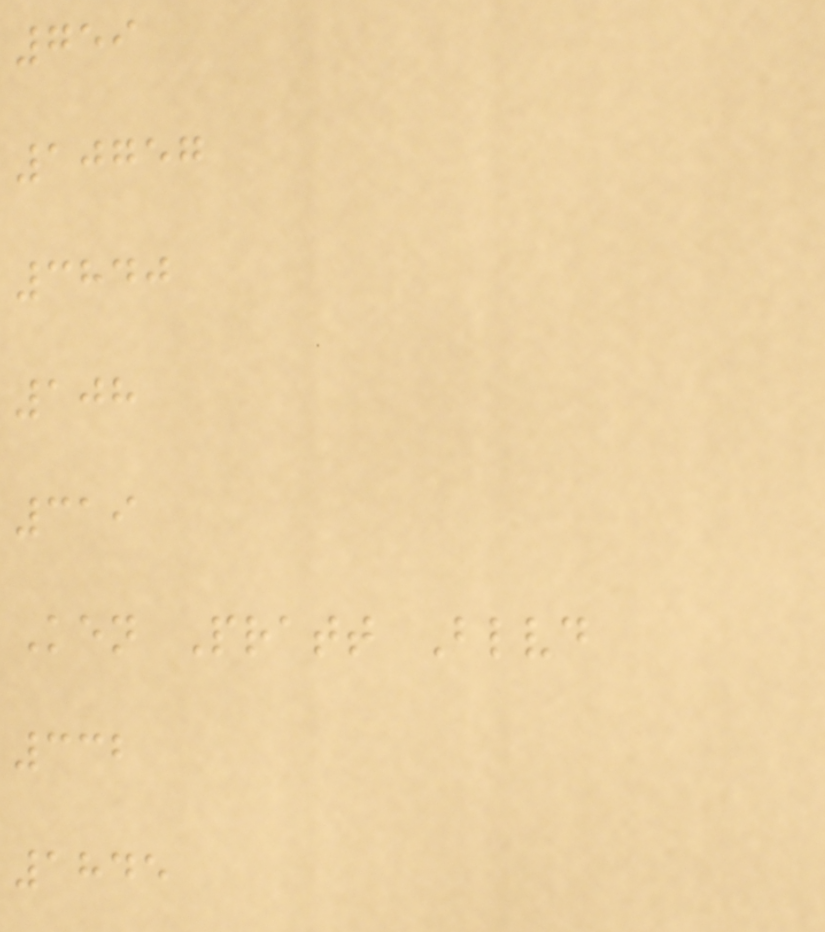759
10757
3840
108
319
Ken Pratt Blvd
332
1845
